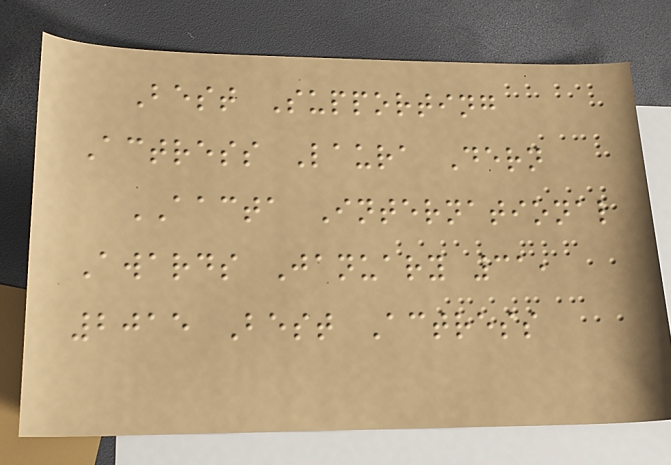Best Supporting
Actress Laura Dern
AACTA International
Awards January 31,
2015 Best Actress
